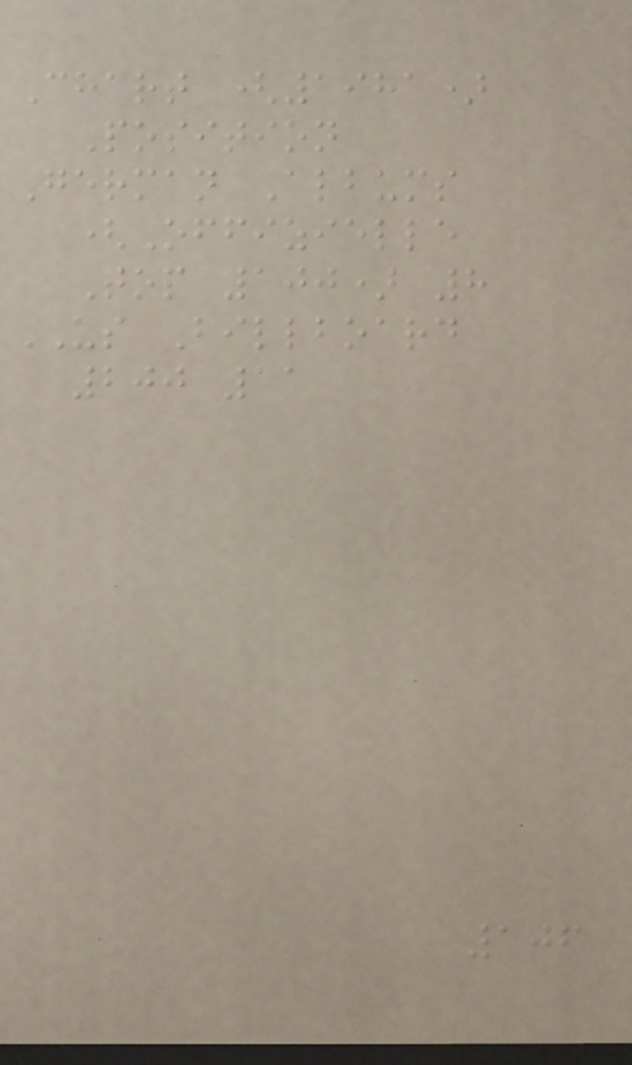Chart (1981)
Position
German Albums
(Offizielle
Top 100) 8
US Billboard
200 11
106
